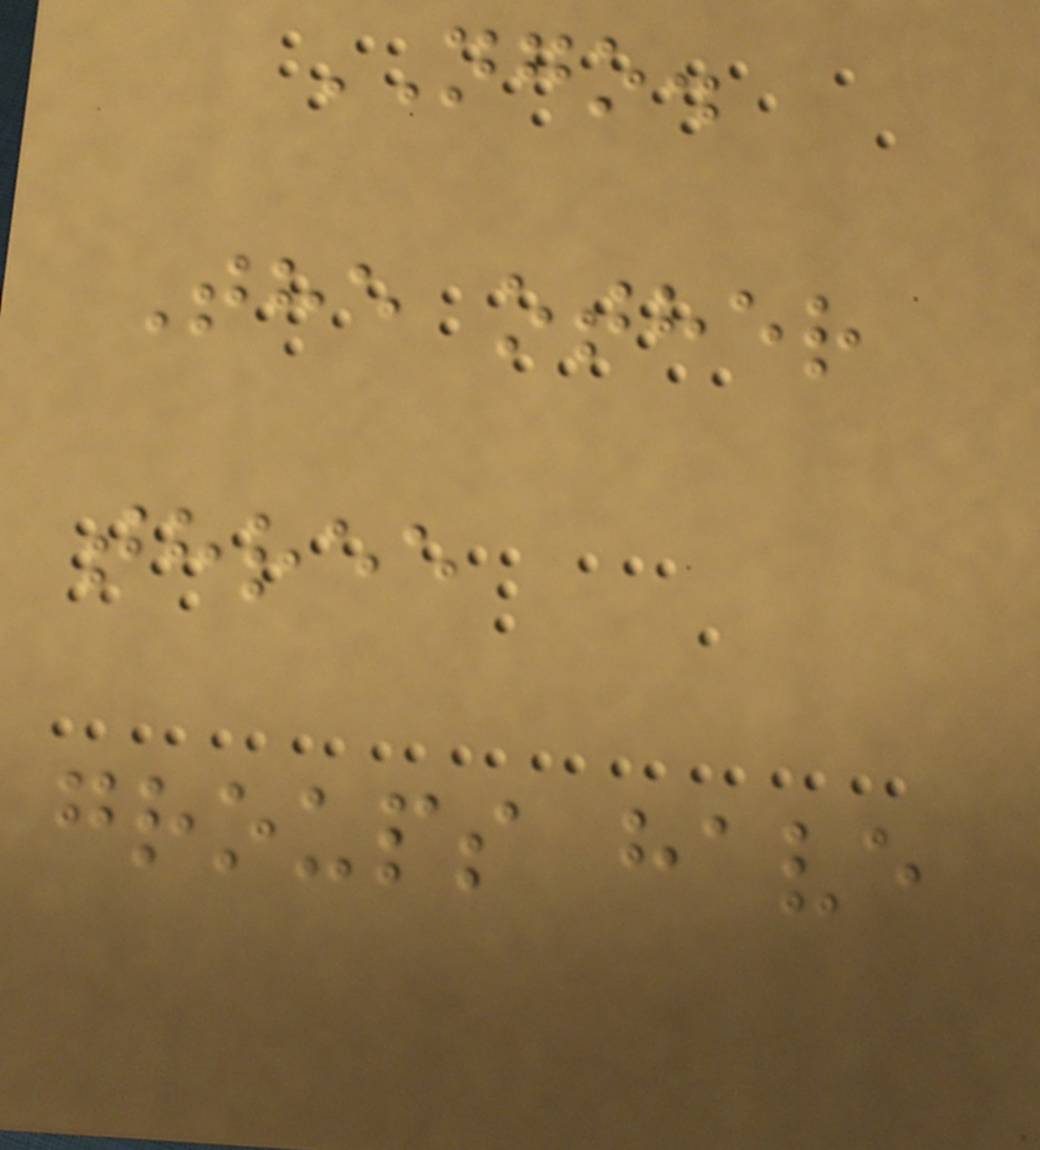NGO.
The other
three
groups have
